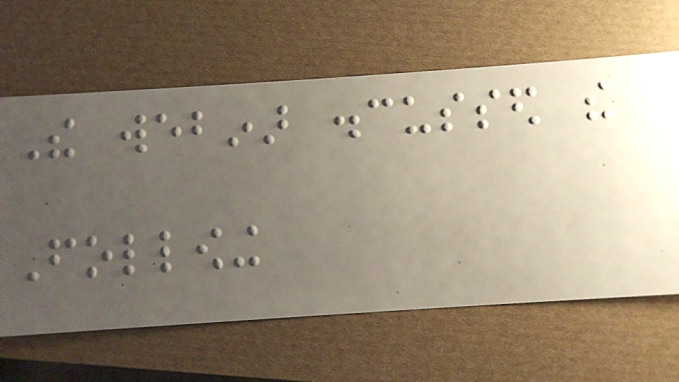The webinar discussed the
Following
